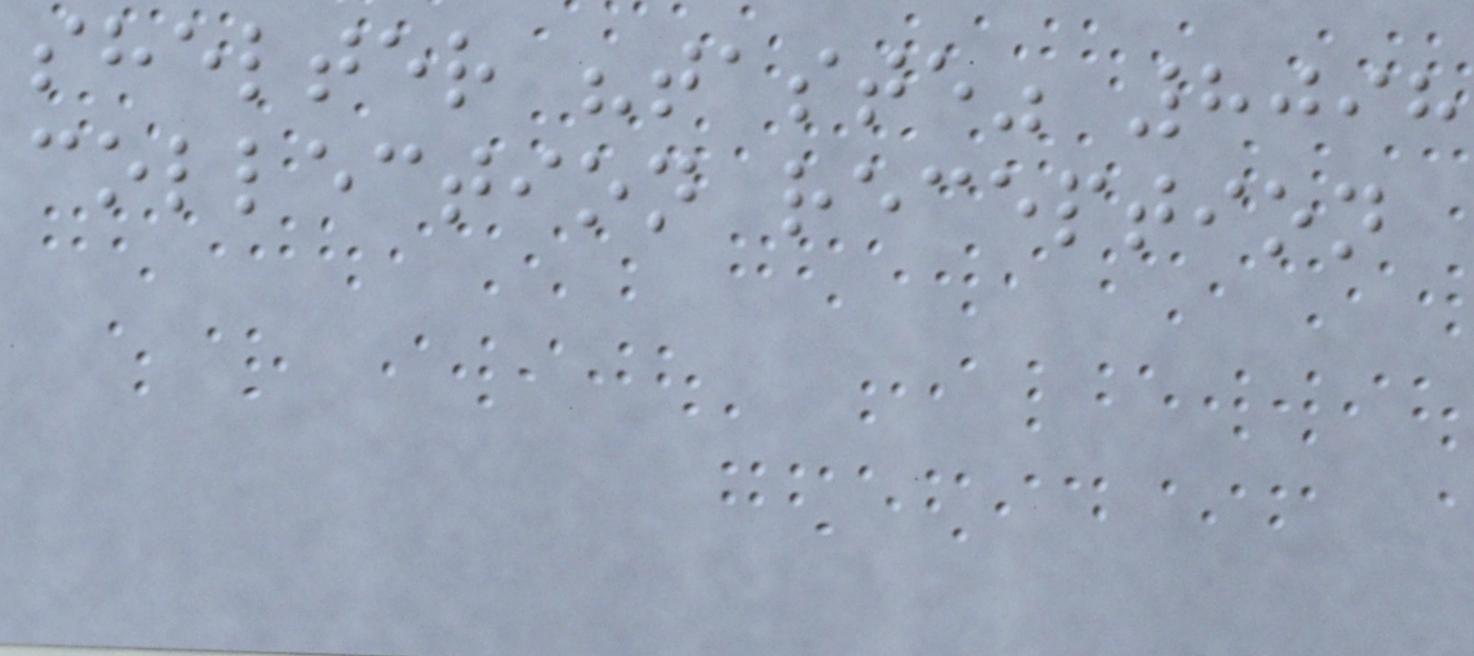shelter "taste" 8098
collection reception
